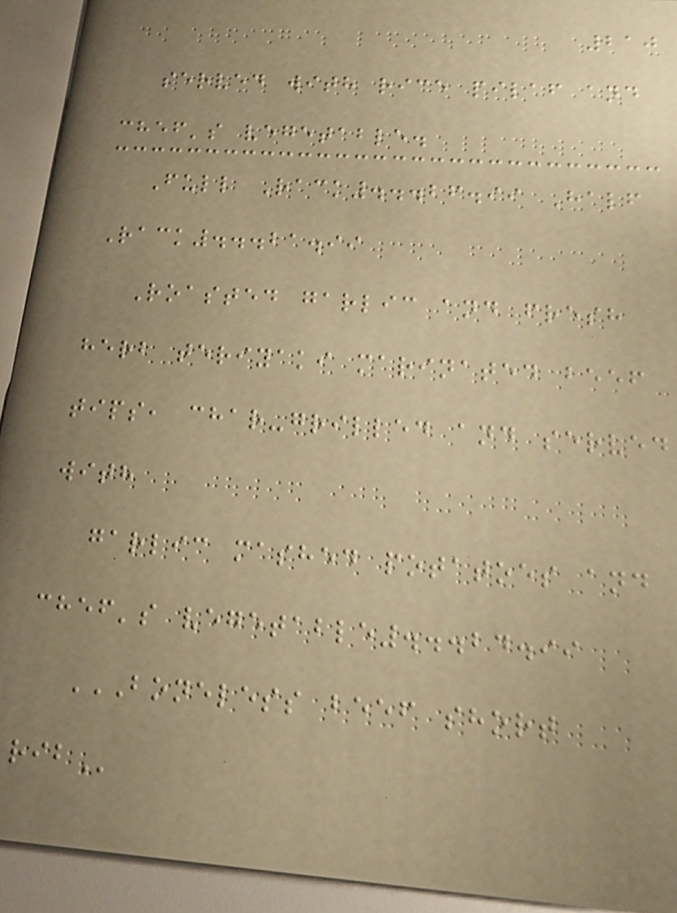210
served with rice pilaf and
chef's vegetable.
Full Rack...26.99 Half
Rack...21.99
Roasted garlic and fresh
herb teriyaki marinated beef
tips, char-grilled and served
with
garlic mashed potatoes and
chef's vegetable...24.99
BONELESS BEEF SHORT
RIB
